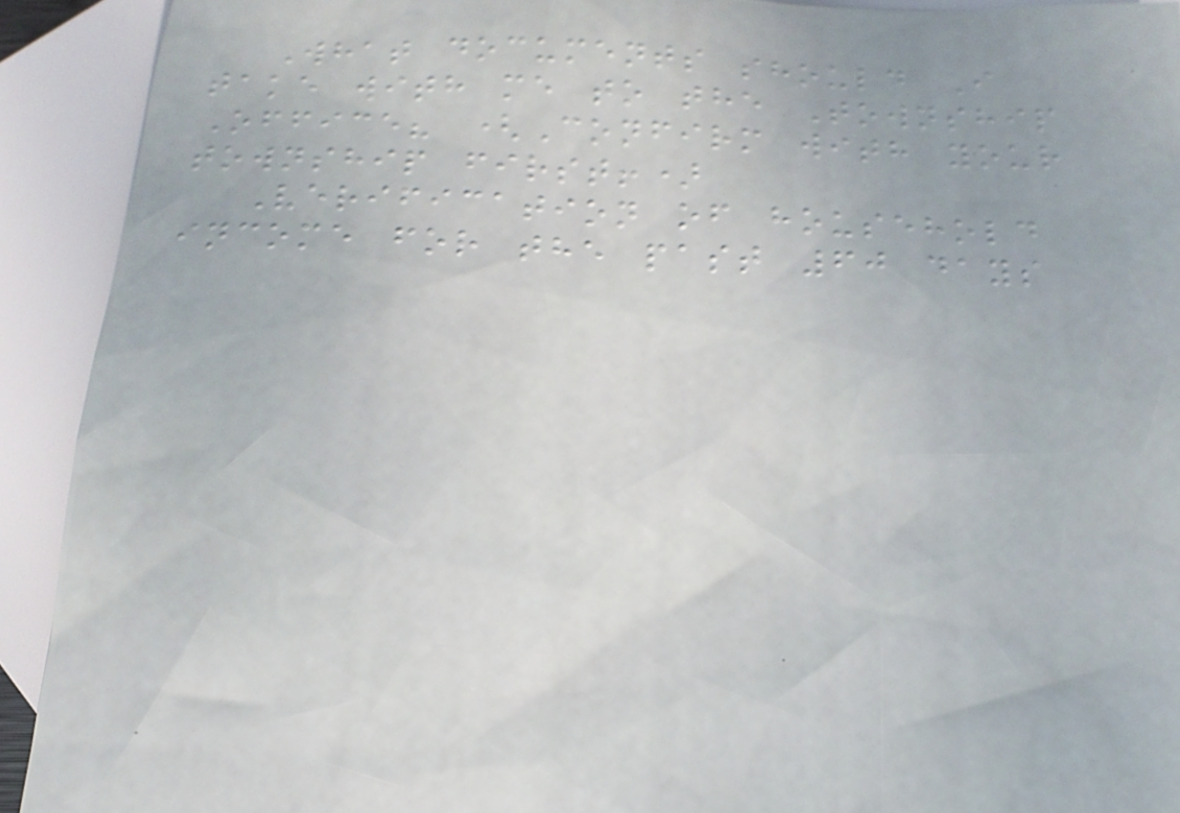What documents should I
take with me to the Township
Office? (Confirm with your
township first!)
Verification of household
income for the past 60 days
